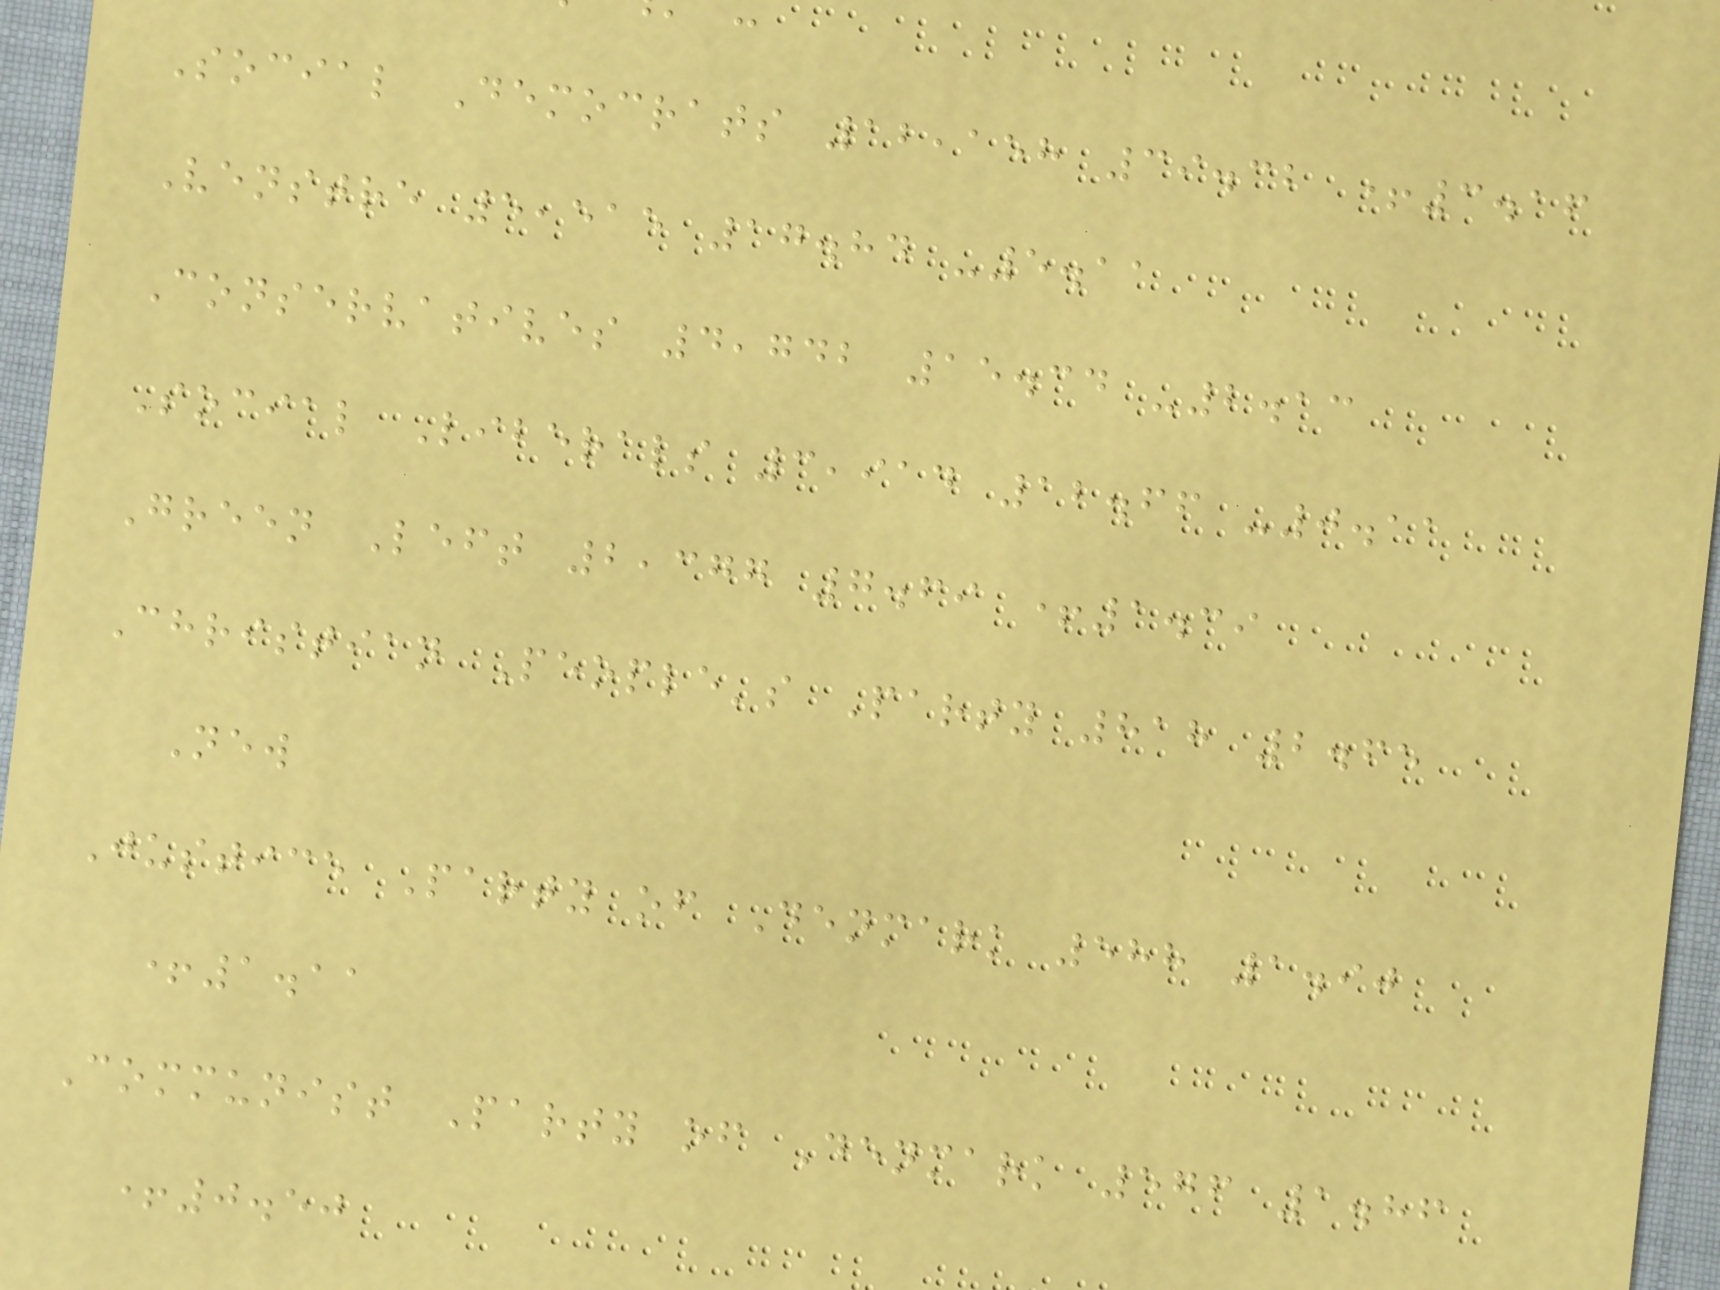Social Democrats 12,158 39.32 +3.16
Venstre 5,515 17.84 -5.11
Conservatives 4,742 15.34 -2.13
Social Liberals 3,914 12.66 -0.11
Green Left 2,377 7.69 +1.39
Christian People's Party 818 2.65
New
Justice Party of Denmark 588 1.90
+1.11
Communist Party of Denmark 576 1.86
+0.50
